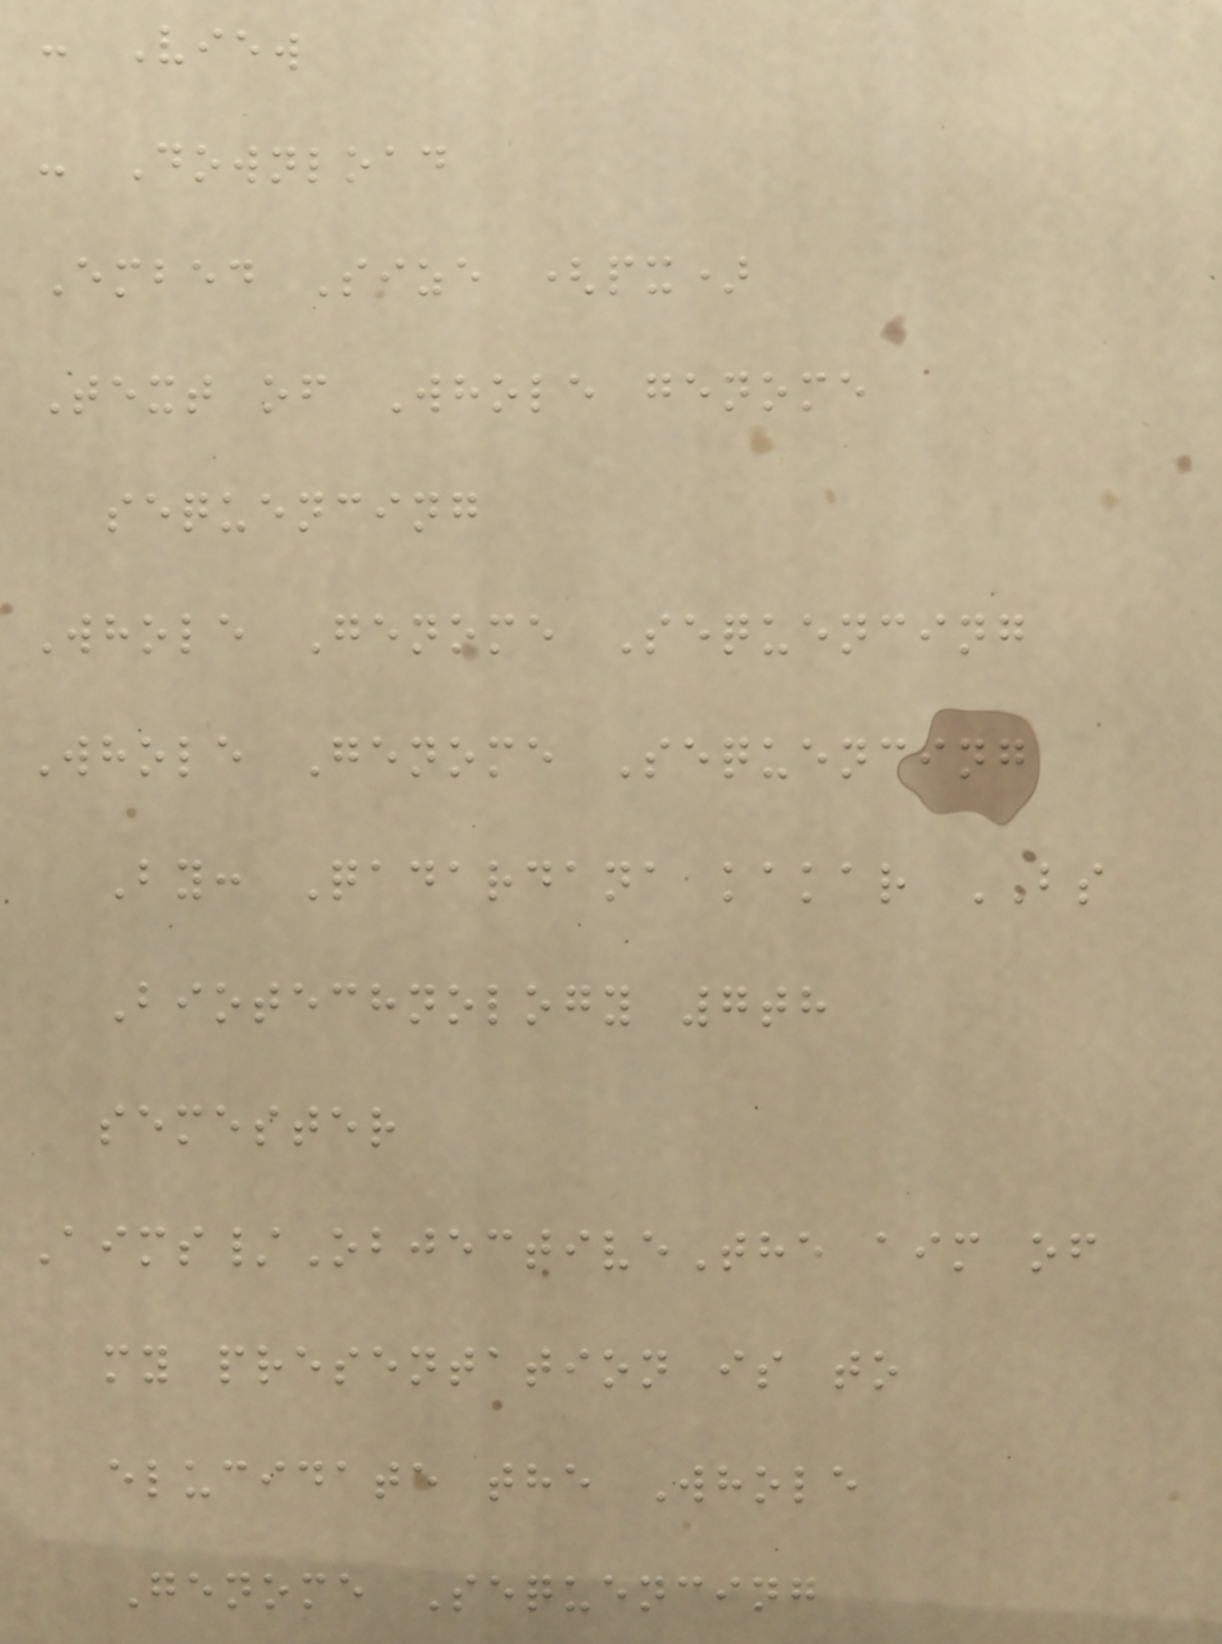- View
- Download
Embed Size (px)
Text of Whole genome
sequencing
Whole Genome Sequencing
Whole Genome Sequencing
By: Qadardana kakar BS
Biotechnology 7th
semester
Aims/ObjectiveThe aim of
my presentation is to
elucidate the Whole
Genome Sequencing
